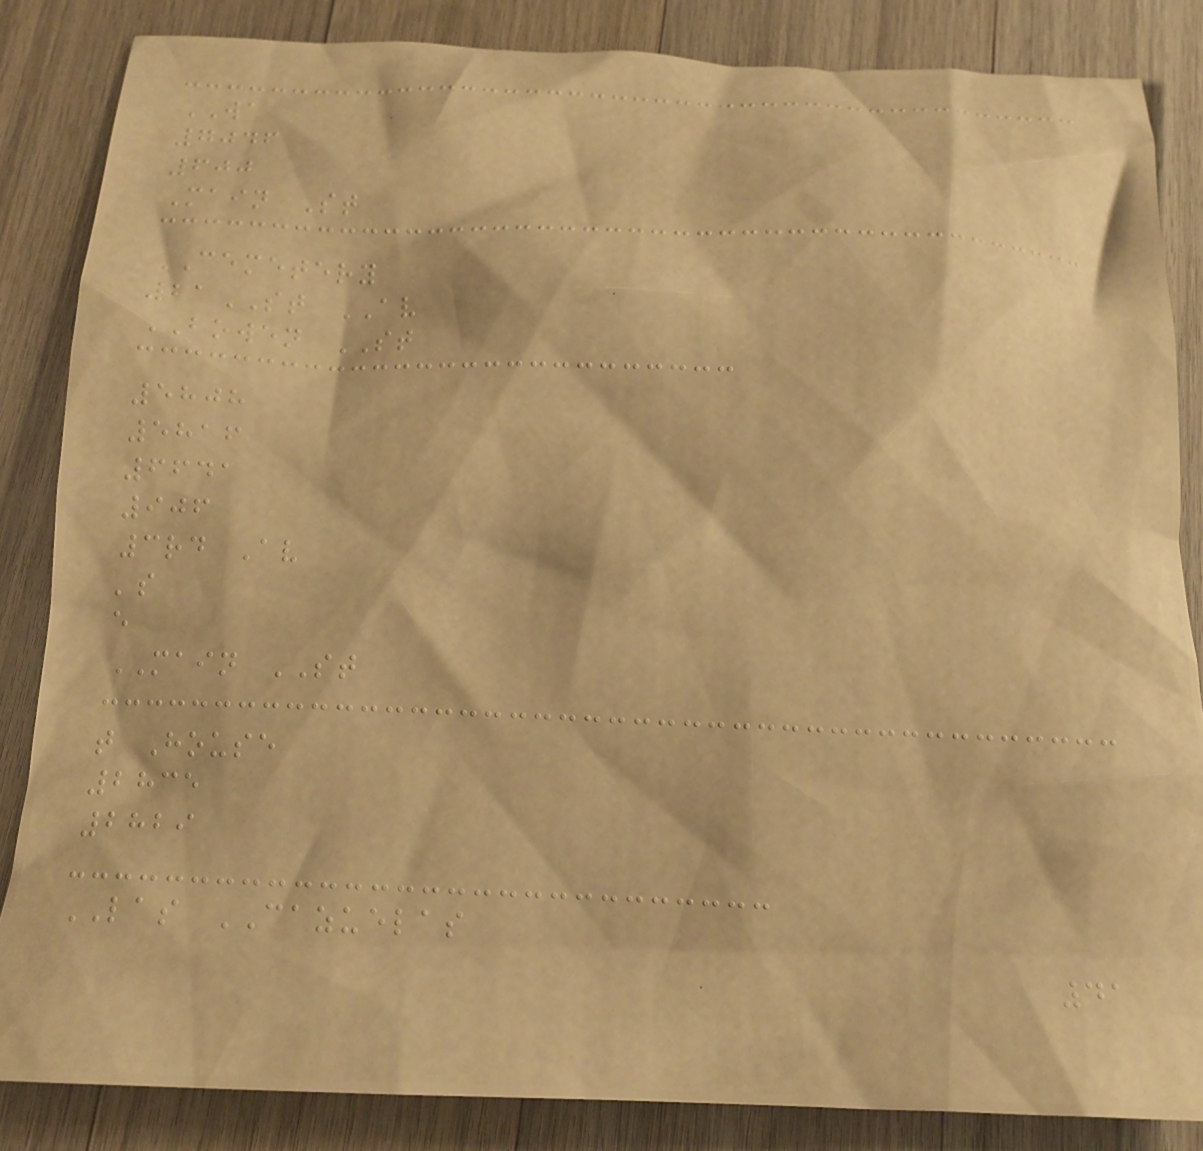WA
7046
600
Main St
CEMETERY
21ST AV
BOWEN ST
5808
5816
6641
906
3rd Av
's
e
MAIN ST
t House
2835
2829
LAS CAZUELAS
41
